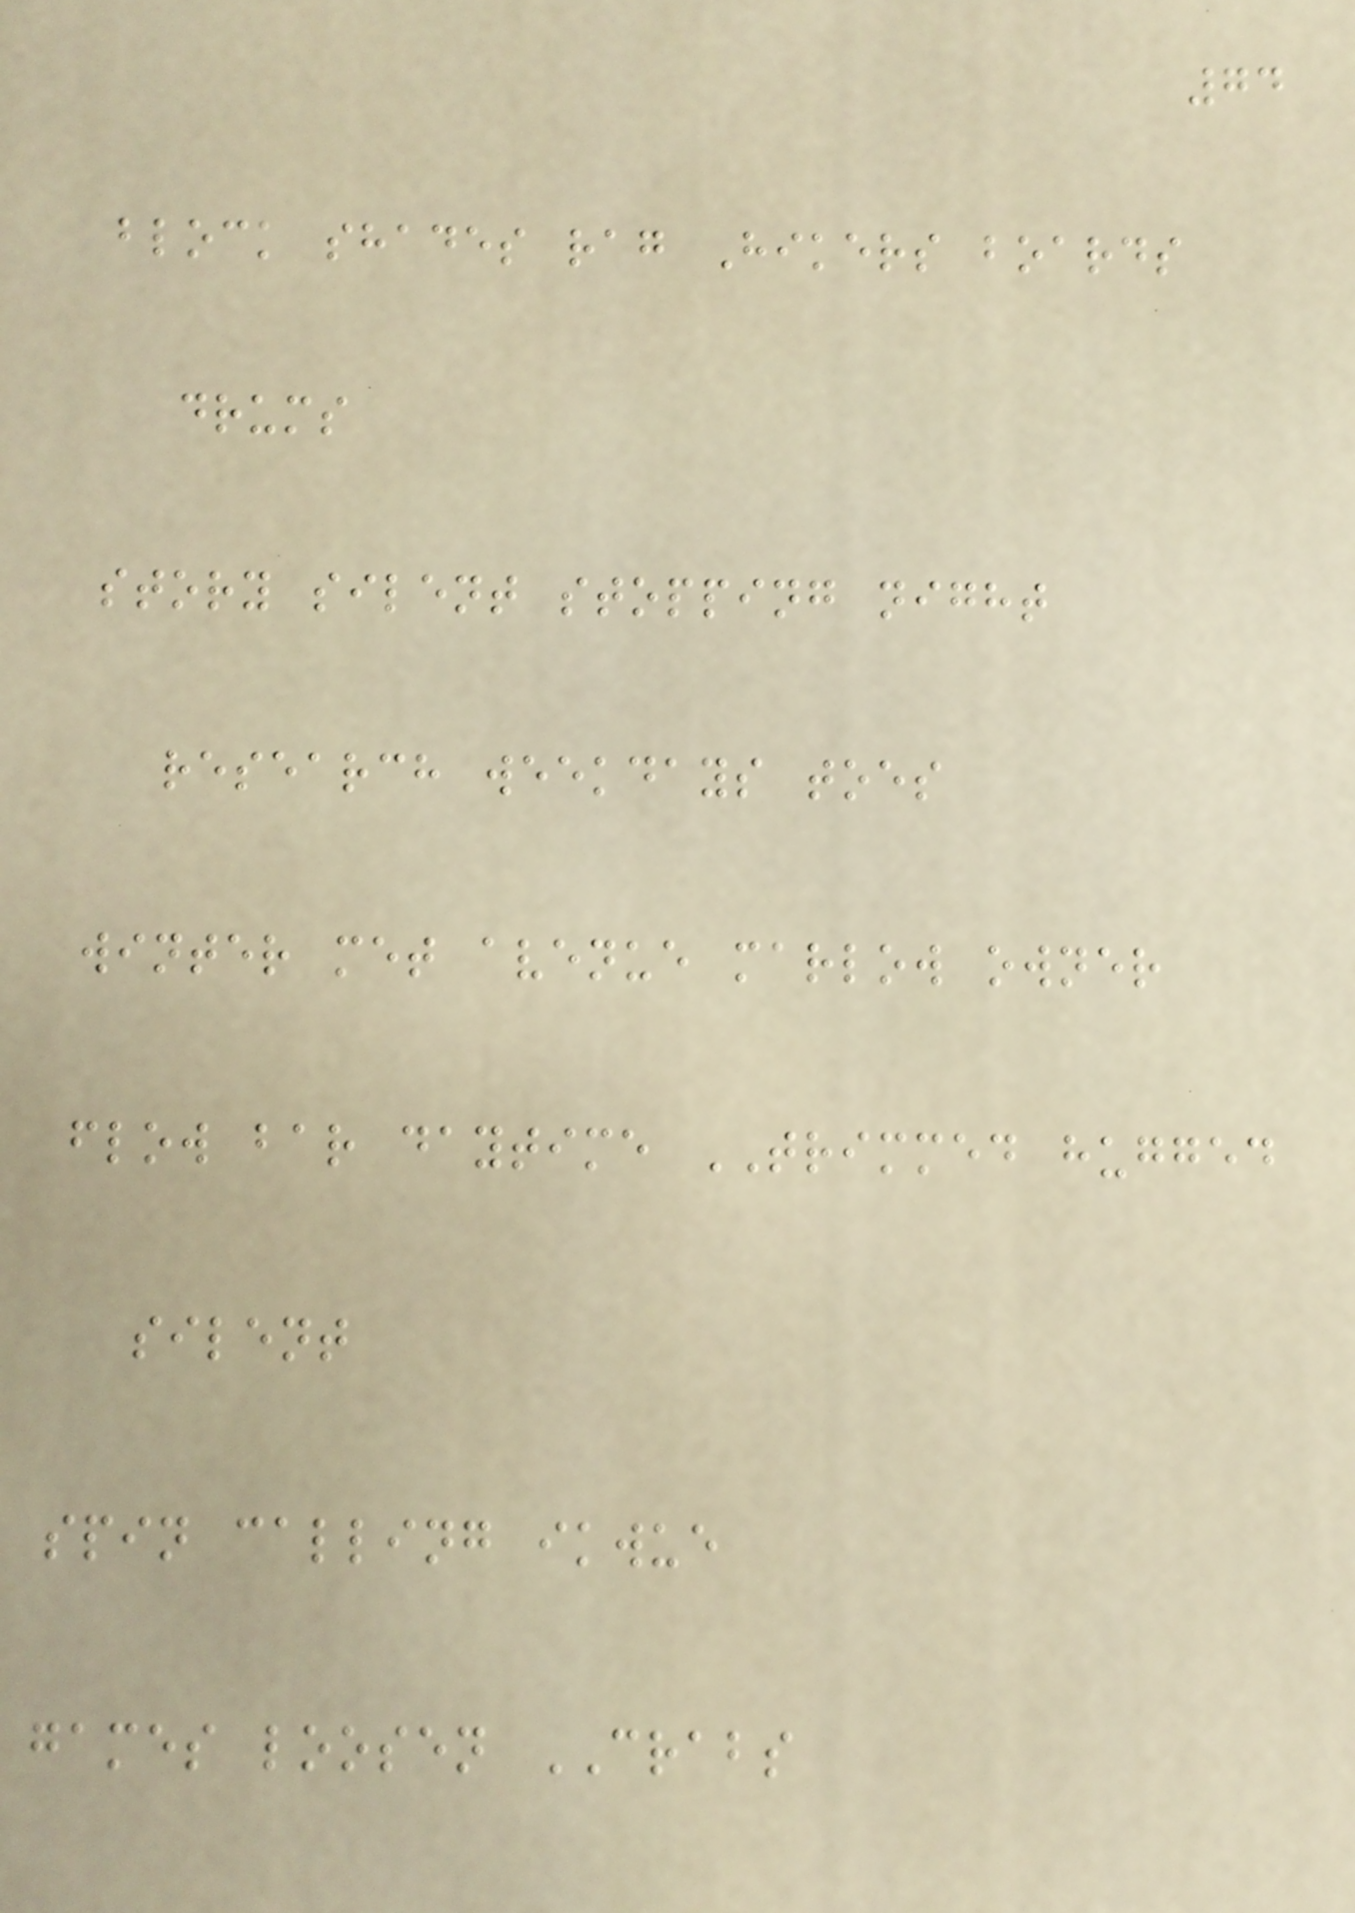74
block shades rag Hikers boards
drums
story silent stopping night
research weekdays toes
winter met avenue marlow owner
flow bar daytime TRIMMED hugged
silent
spin calling ikwue
games loosen CRABS
